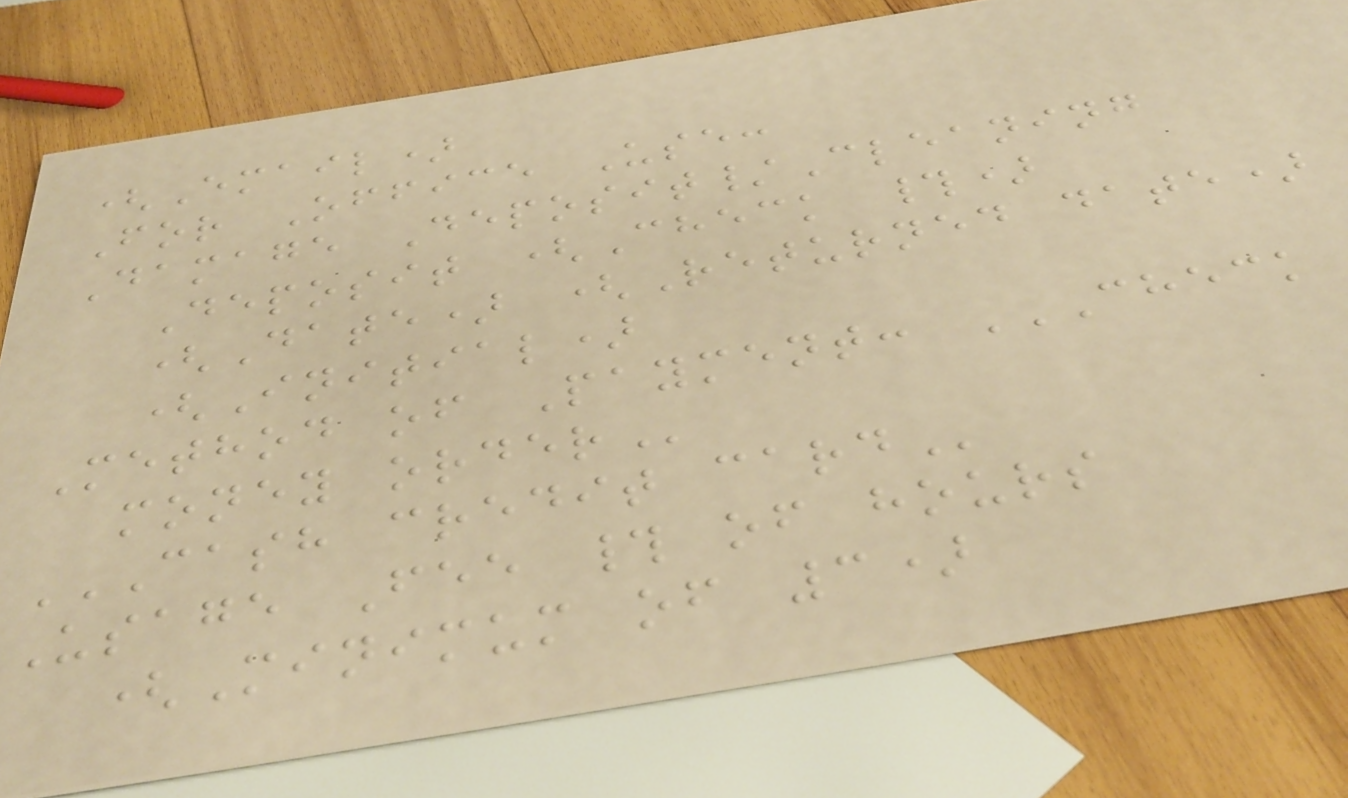(Email)
For Office Use:
Damage Deposit/Cleaning
Deposit (Check #)
(Date) (Returned date)
(Initial)
Method of Payment: CHECK
MONEY ORDER
CASH CREDIT CARD
Usage Fee # of hours
(Minimum of 3)
